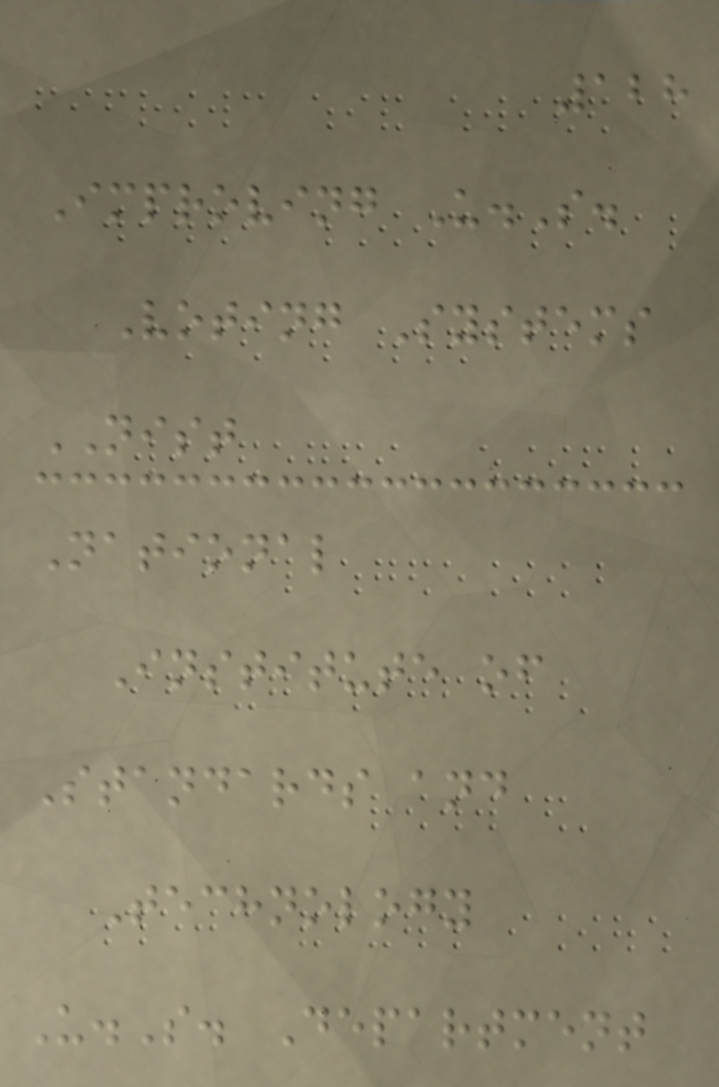128
Improving U.S.
Voting Systems
NIST
National
Institute of
Standards and
Technology
U.S. Department
